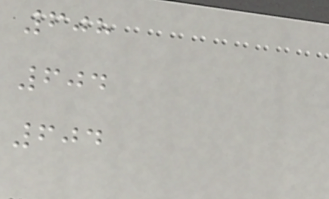608
604
604
